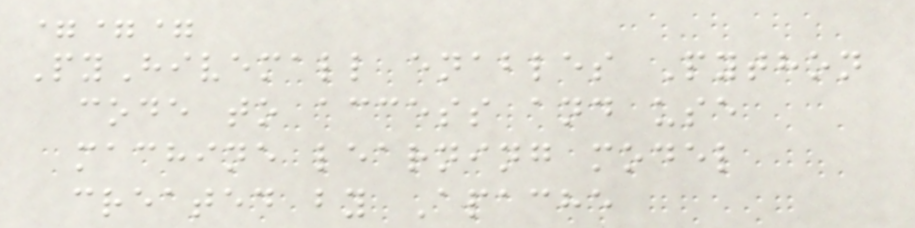===
PyHivemall enables Python
code to access and use
machine learning model
created by Apache
